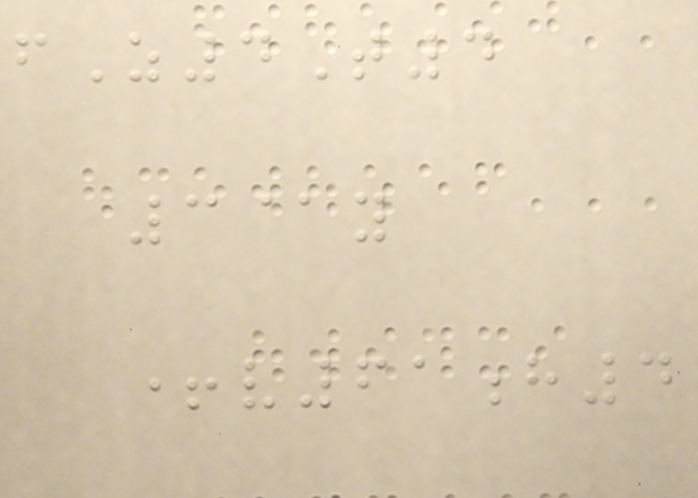fZ4T4
3@y
+v61h4
